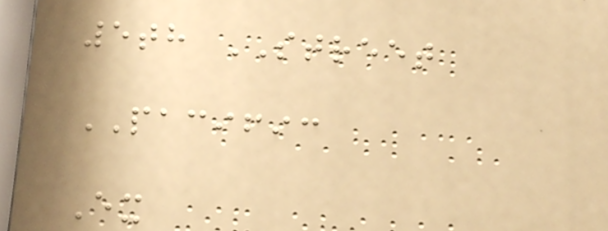5th STREET
PACIFIC
Ex
